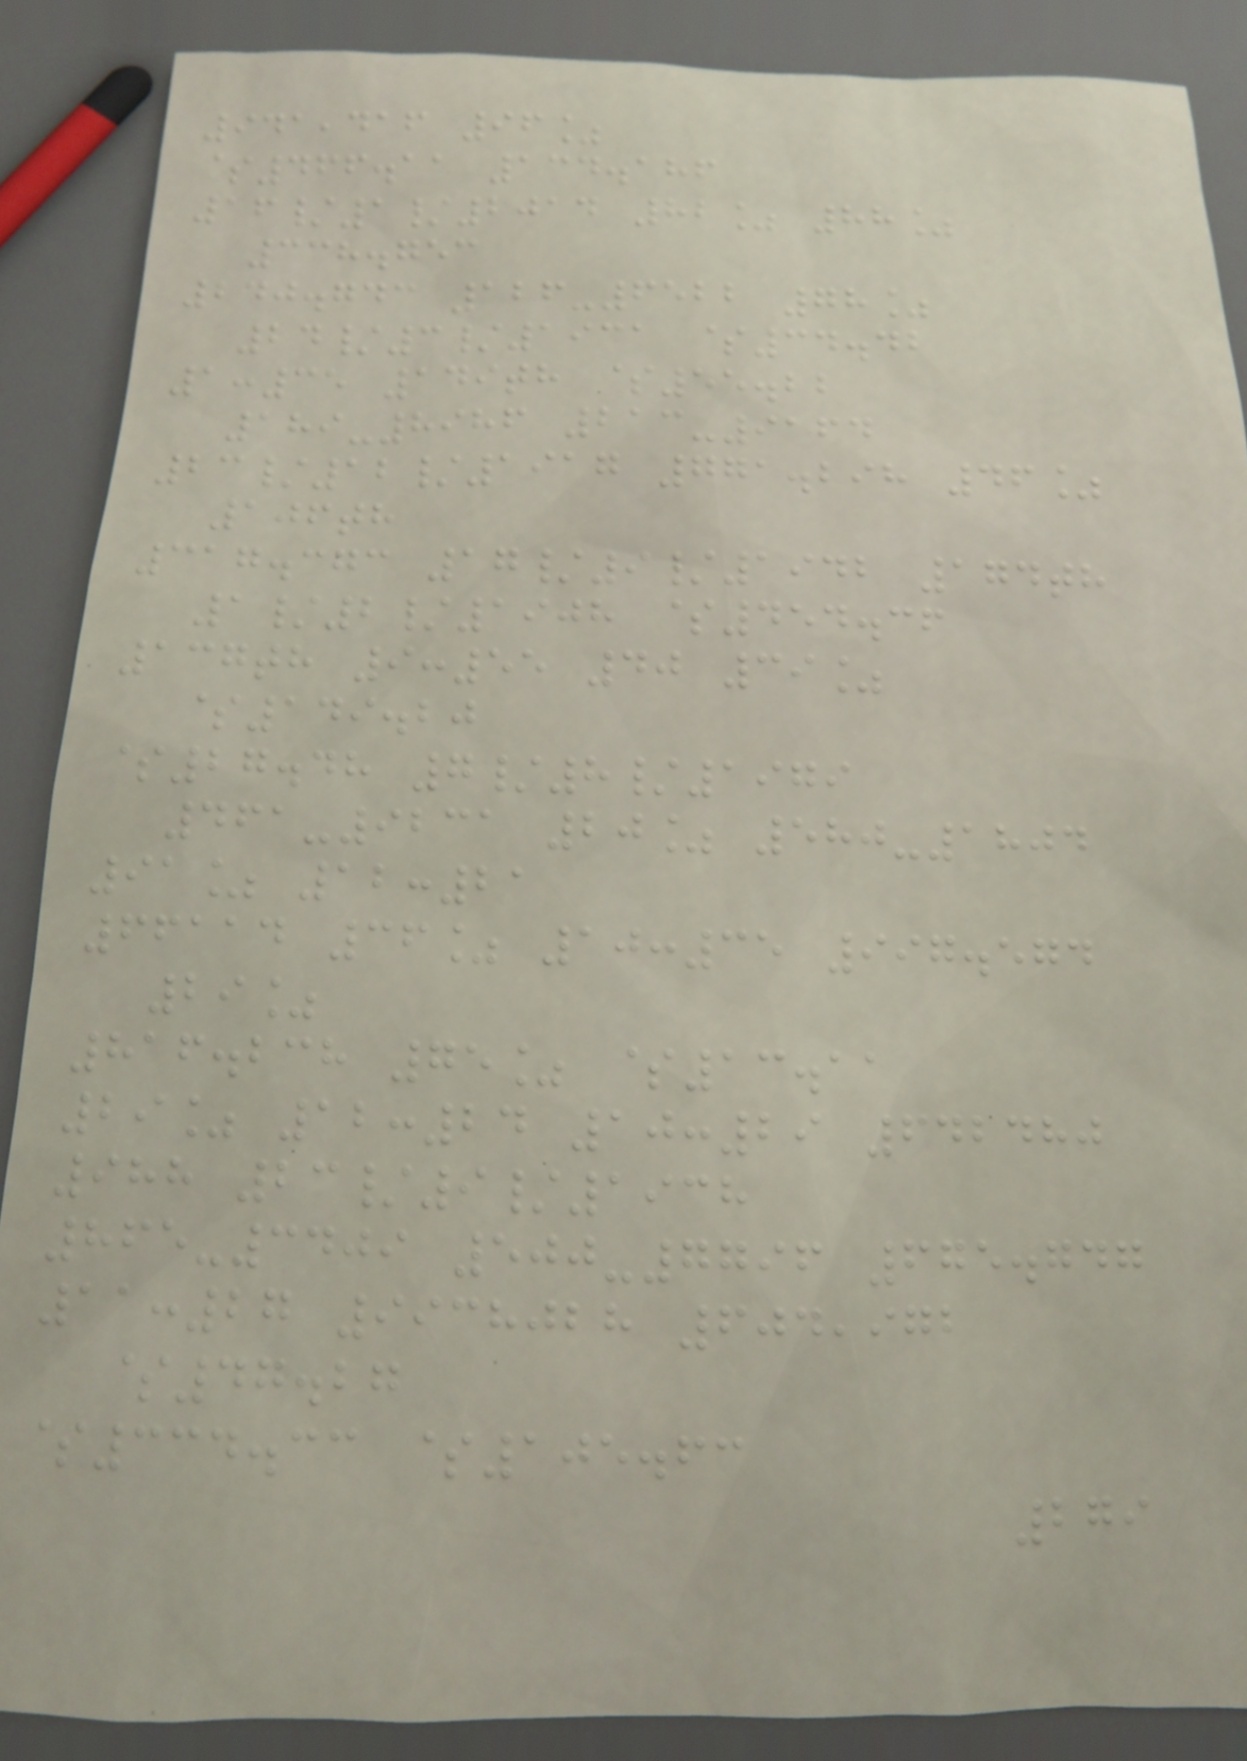941,416 96%
$466.11 134.186
16/1/2014 82% 88%
338.753
240.743 126-6522 78%
24/3/1931 $34.42
1:35 149th $55.22
189-8986 213-9164
23/12/1917 771.298 46%
106th
317.373 17/9/1942 174th
1/2/1908 $454.36
137th 9:55 40 39%
$149.20
$27.48 7/8/1979
461-9231 20% 580-1804
91% 12:21
66114 36% 10:35 997.574
29%
816.238 75% $13.11
29% 12:24 10:29 642480
988 23/9/1938
865-3409 500-7796 675.747
11:27 9938028 604,972
$47.27
$334.33 $105.63
279
